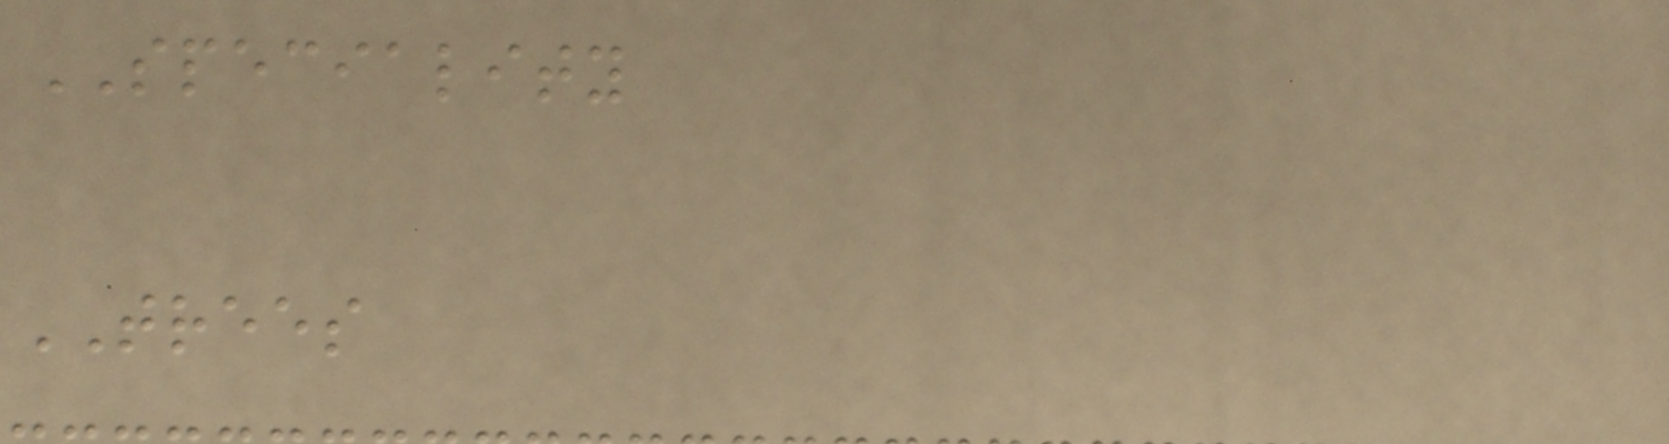SPECIALITY
TREES
